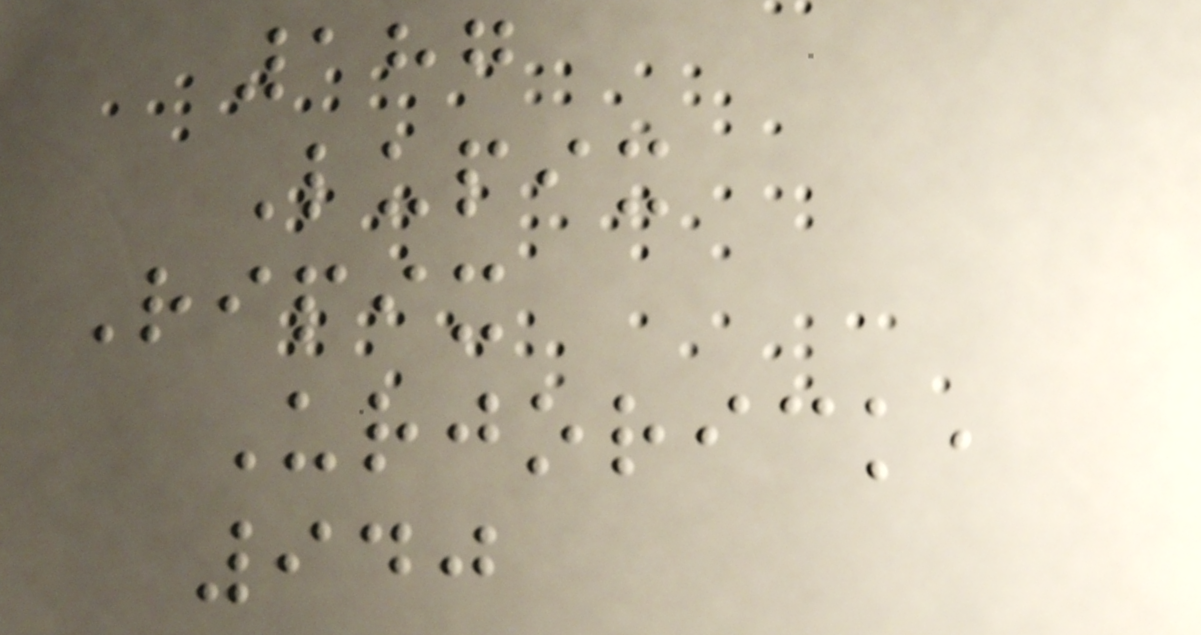187
Lupix
Ripix
Urjorick,
940
